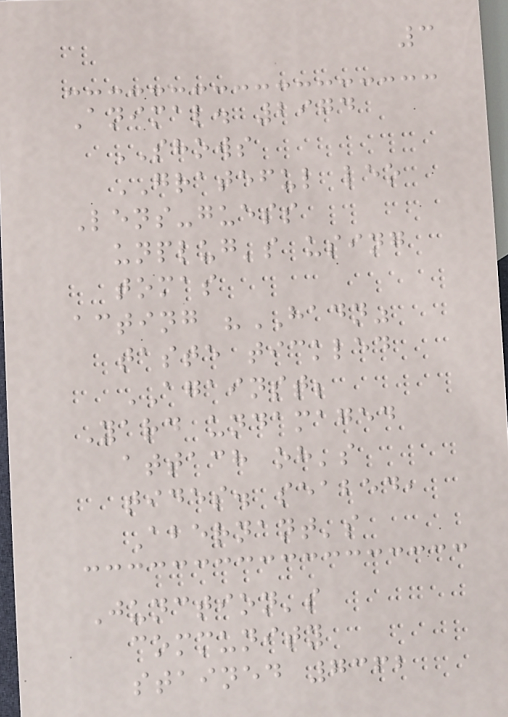3
Animal. 2974
SHOWS
GRATEFUL leo
Lens-guess
unplug's using
tomas
acting "HADN"
taste tickled
AGAINST;
Yard undamaged
attach oh's
tides. seabed,
Abernant's
Junction's
community
stained 7362
